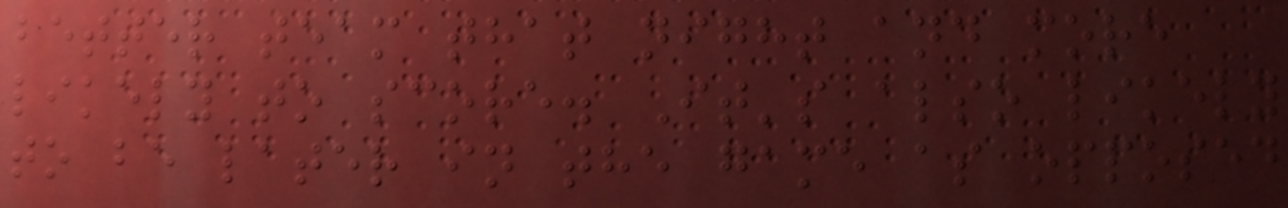better team that night and more
likely to score. It's also likely
to be later in the game as opposed
